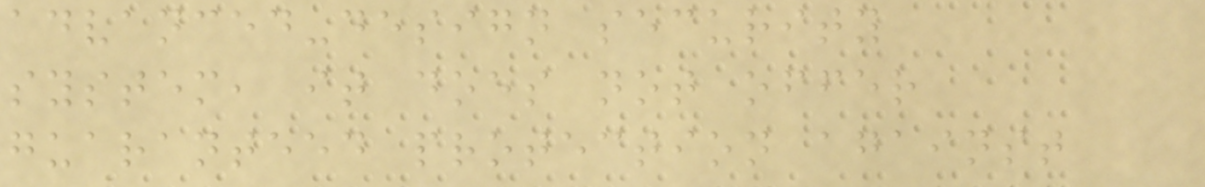advanced-design security
system, it does not offer
guaranteed protection against
